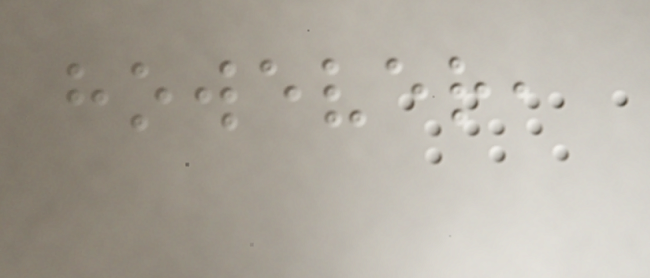however,
